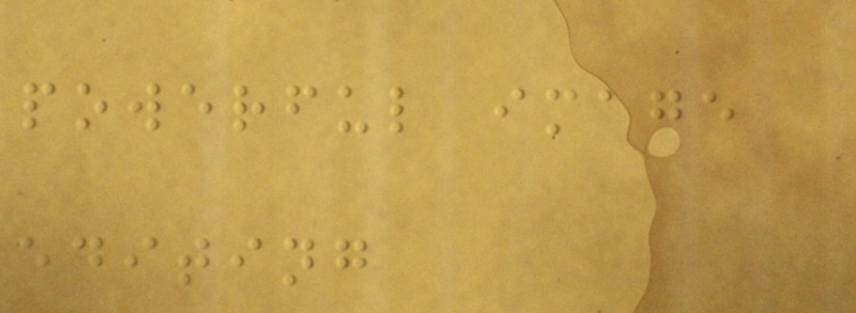powerful image
editing
